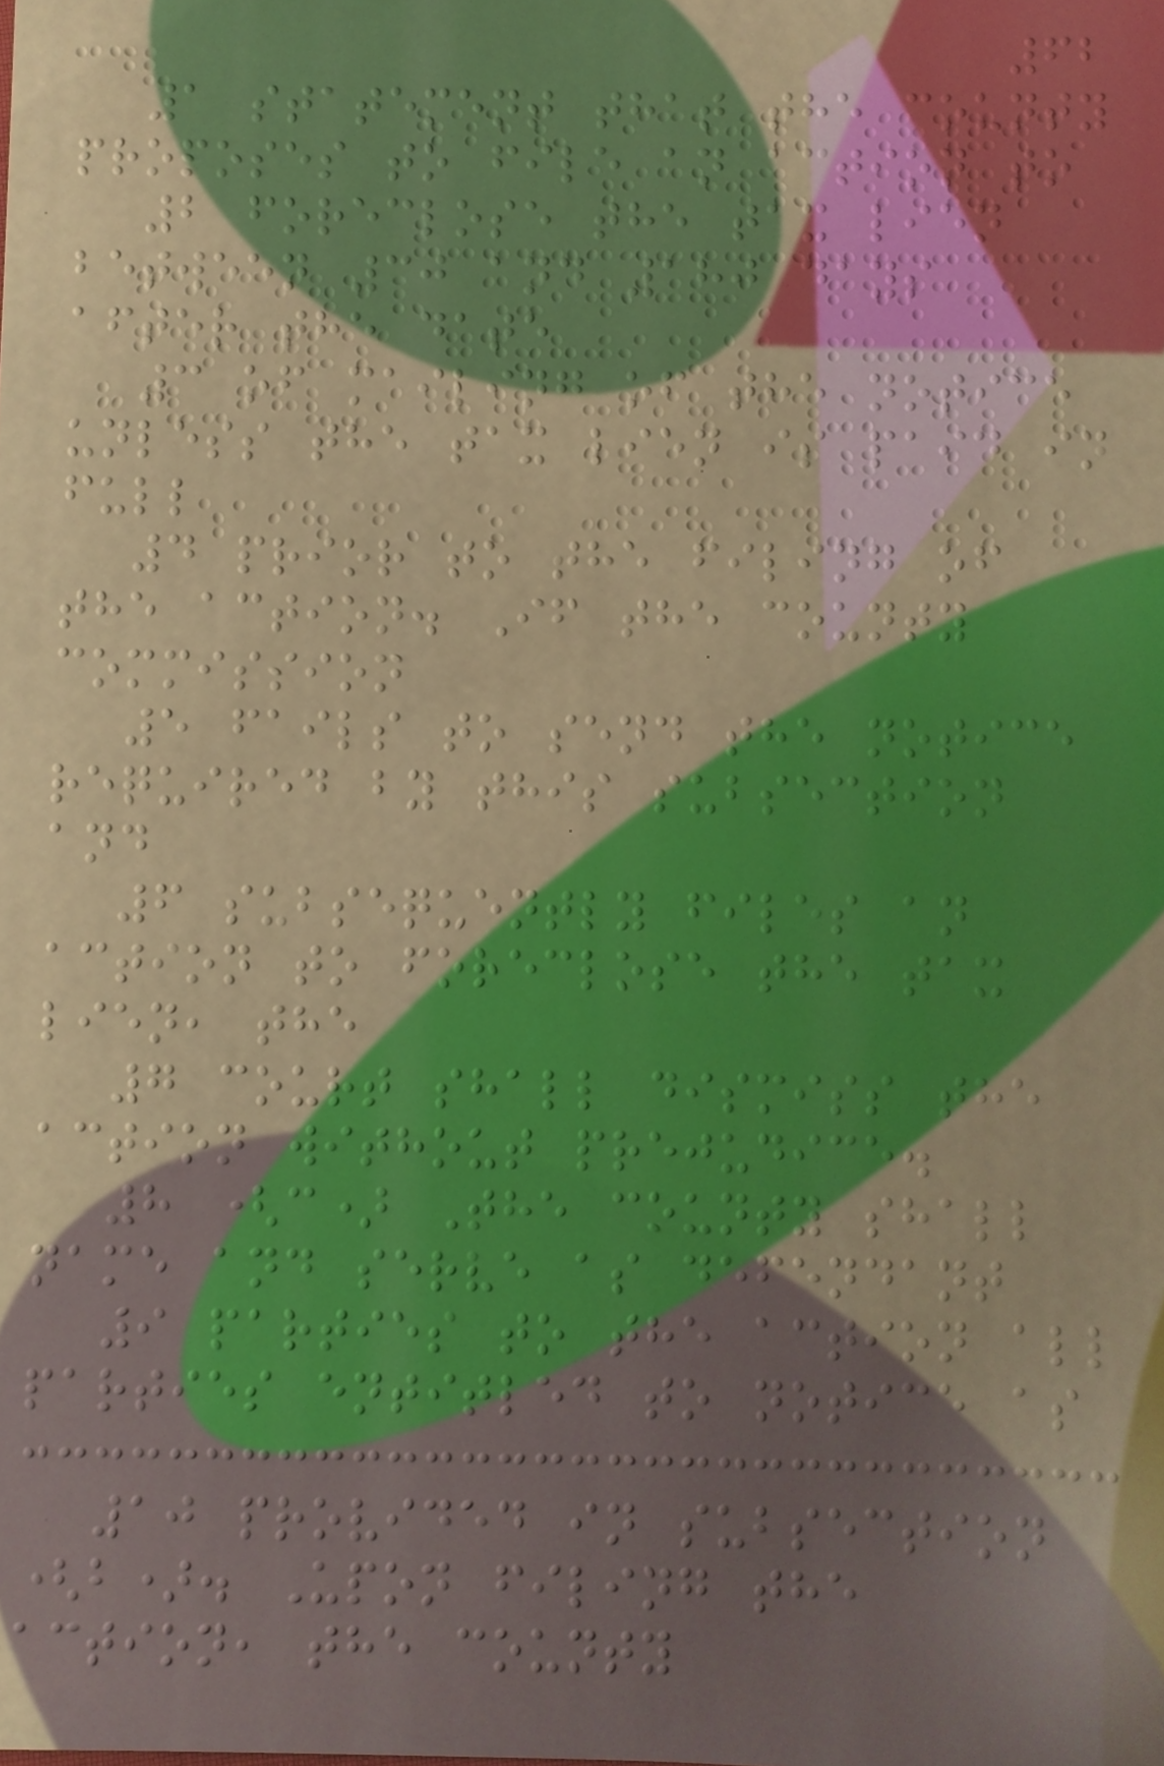62
1 statement that the county
proposes to file an action to
2 foreclose the tax lien
between 30 and 180 days
after the date
3 of mailing of the notice
unless the tax lien is paid in
full
4 prior to the filing of
the action. If the county
commission
5 fails to send the notice
required by this subsection
and
6 subsequently files an
action to foreclose the tax
lien, the
7 court shall dismiss the
action without prejudice.
8 (c) The county shall
name and serve as defendant
9 parties to the action all
parties entitled to notice as
10 provided in subsection
(b). Upon filing the
action, the county
